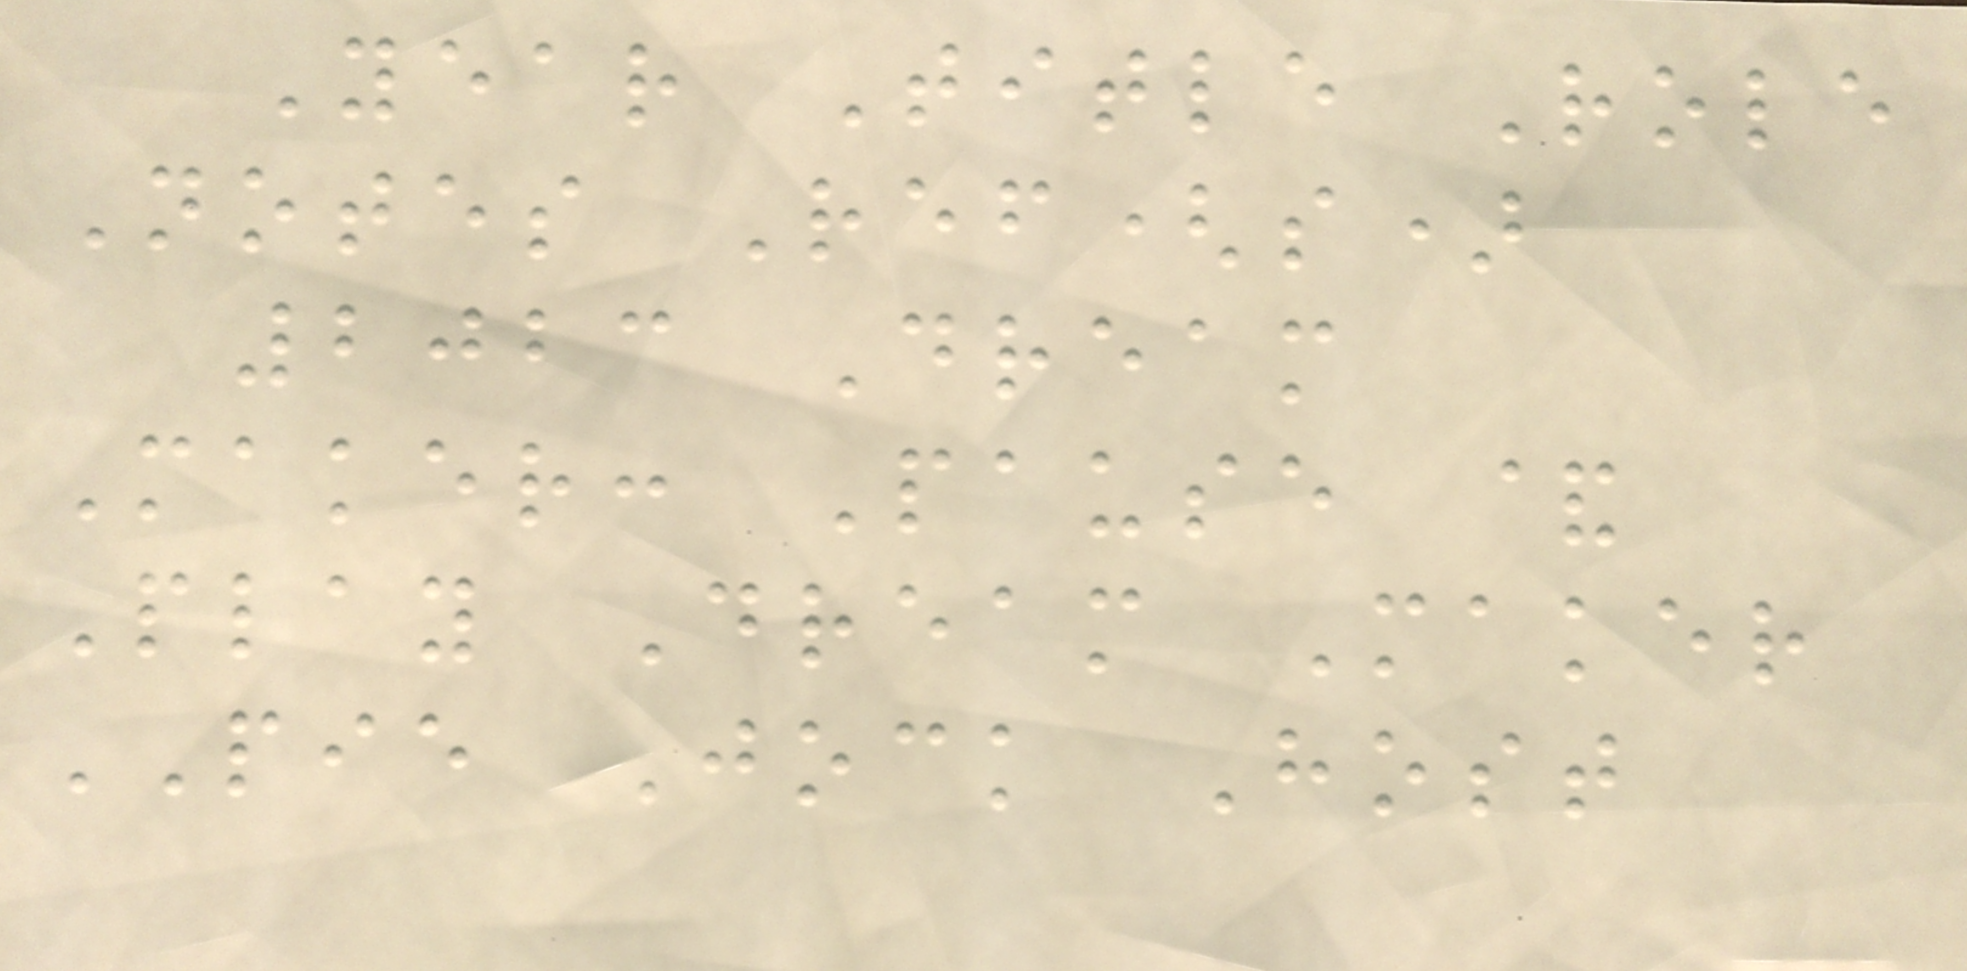Year Title Role
Notes Ref(s)
2023 Dream
Maker: Pause &
Play Dream Maker
PIE Jock Host
